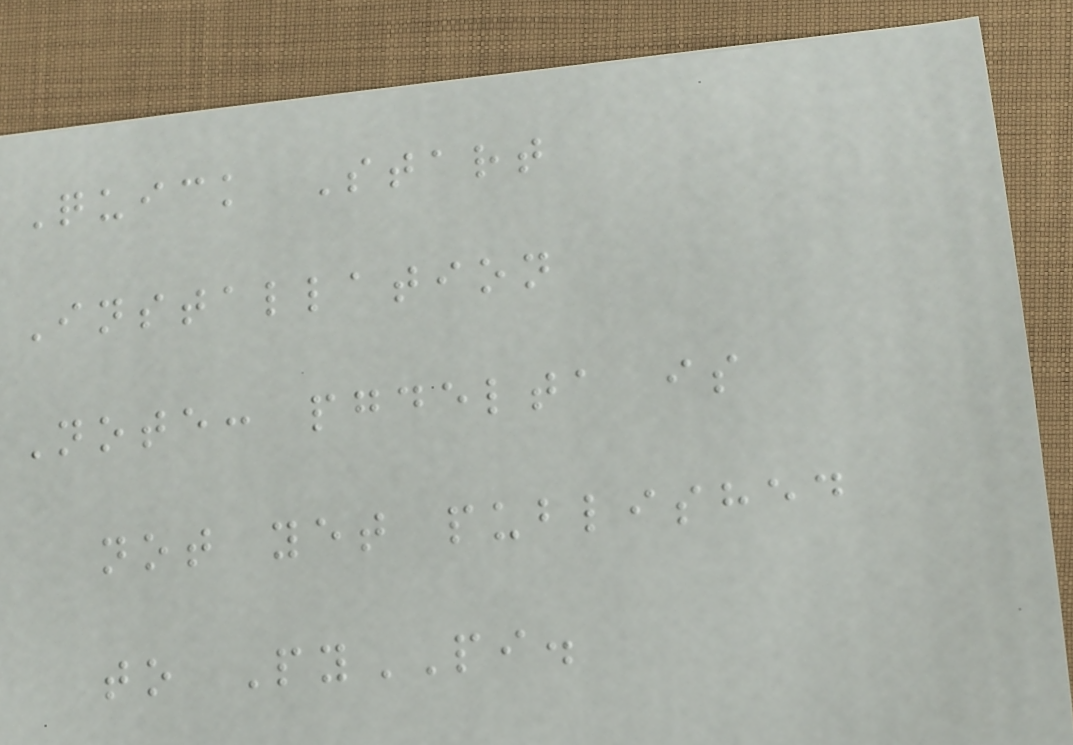Quick Start
Installation
Note: pgdelta is
not yet published
to PyPI.
